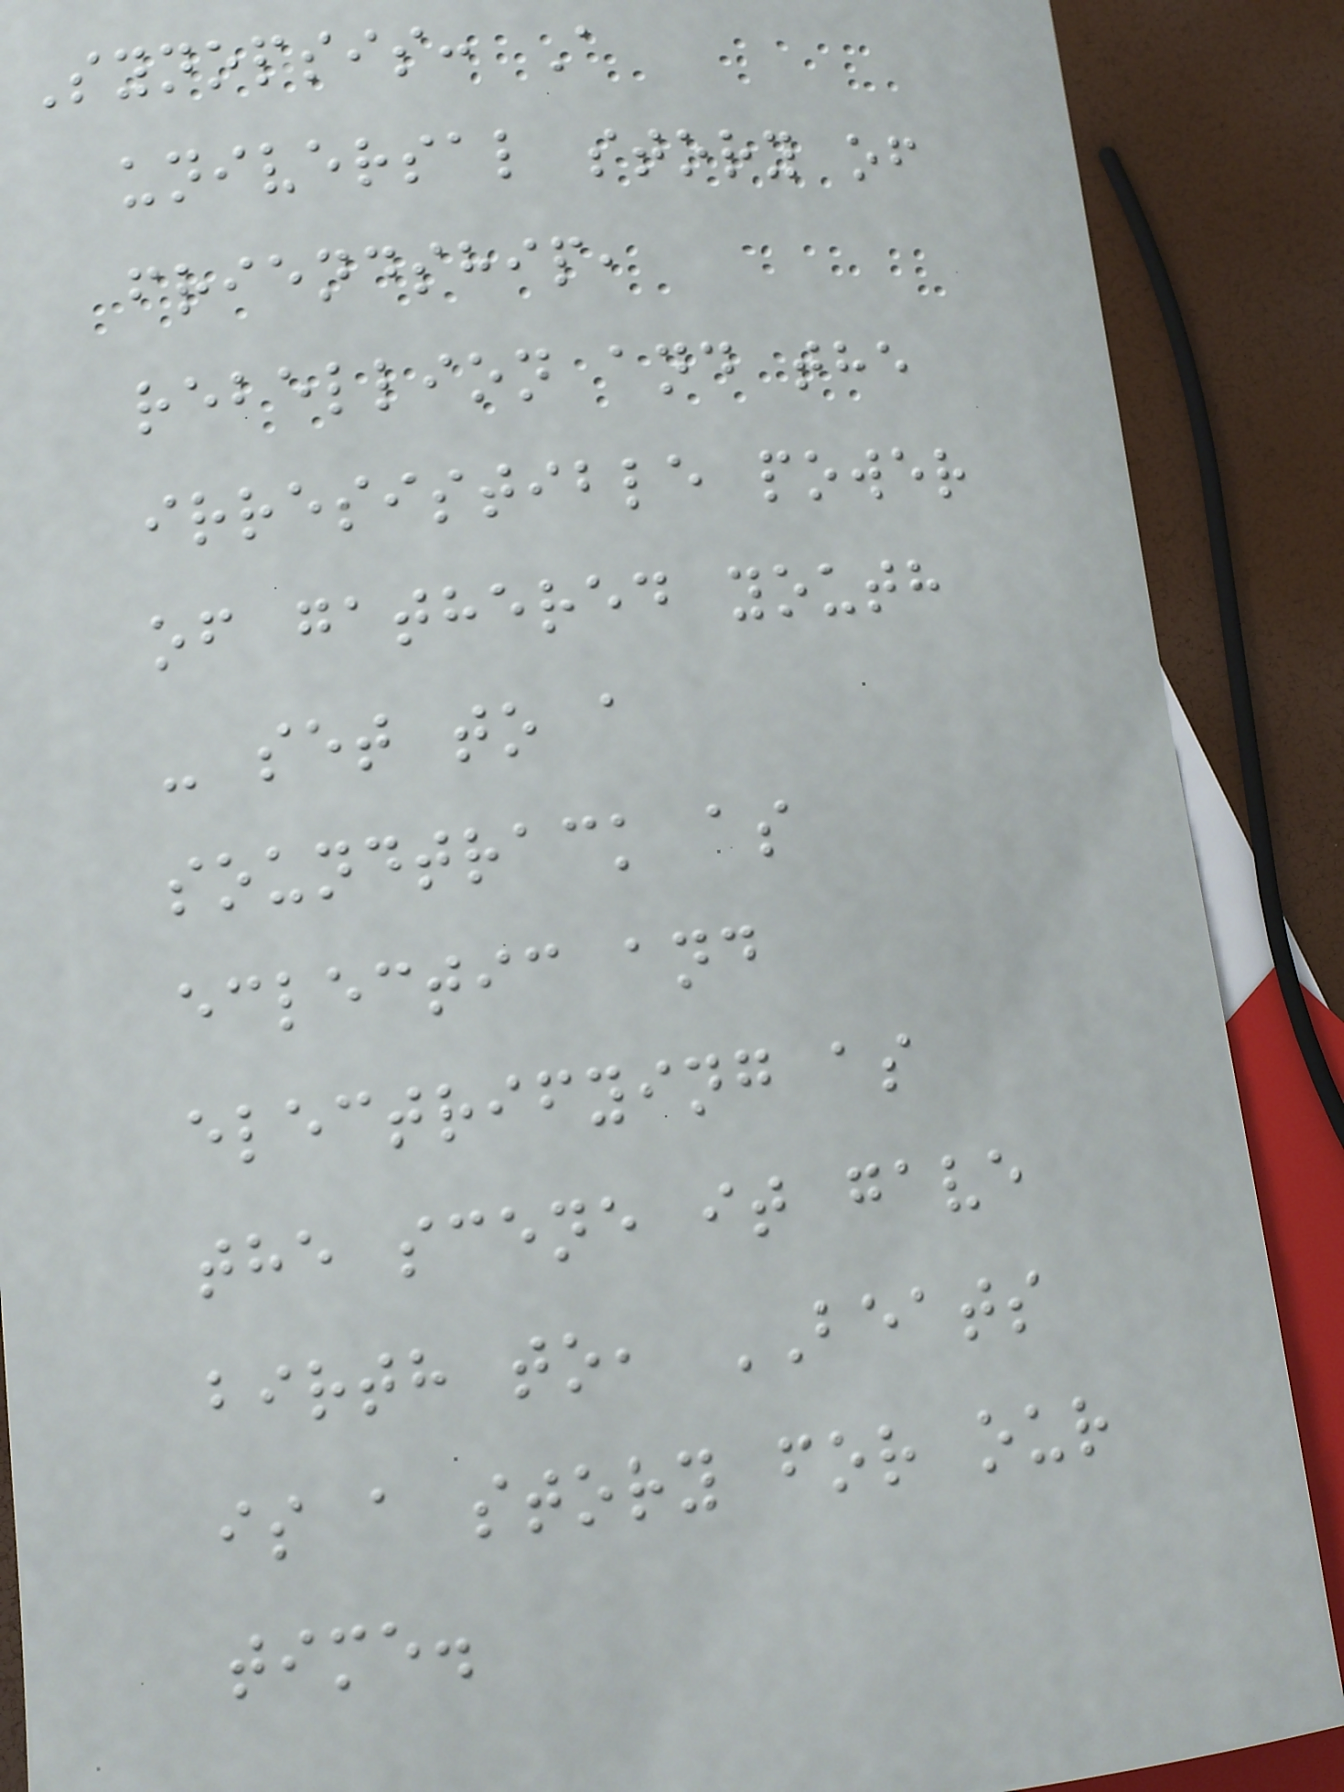Synopsis: A
universal story of
friendship,
rebellion and the
irresistible power
of gathered youth
- set to a
soundtrack as
eclectic and
electrifying as
the scene it gave
birth to, BEATS
is a story for our
time.
